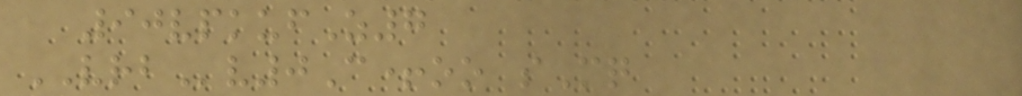90vpkufZ7
VRBv0C+oo sMq
